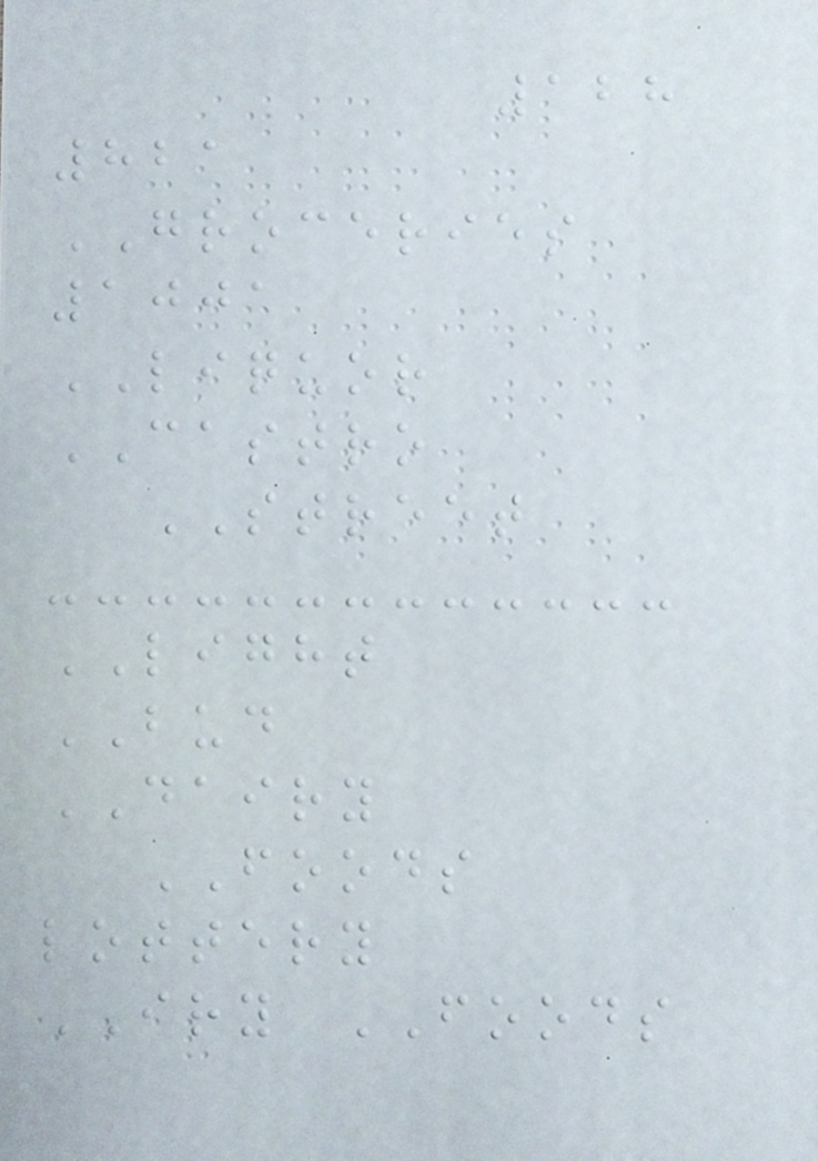128
821
GROCERIES
1001
LIQUOR
CASTRO
STREET
LIGHT
BUD
DAIRY
FOODS
lottery
IRY FOODS
